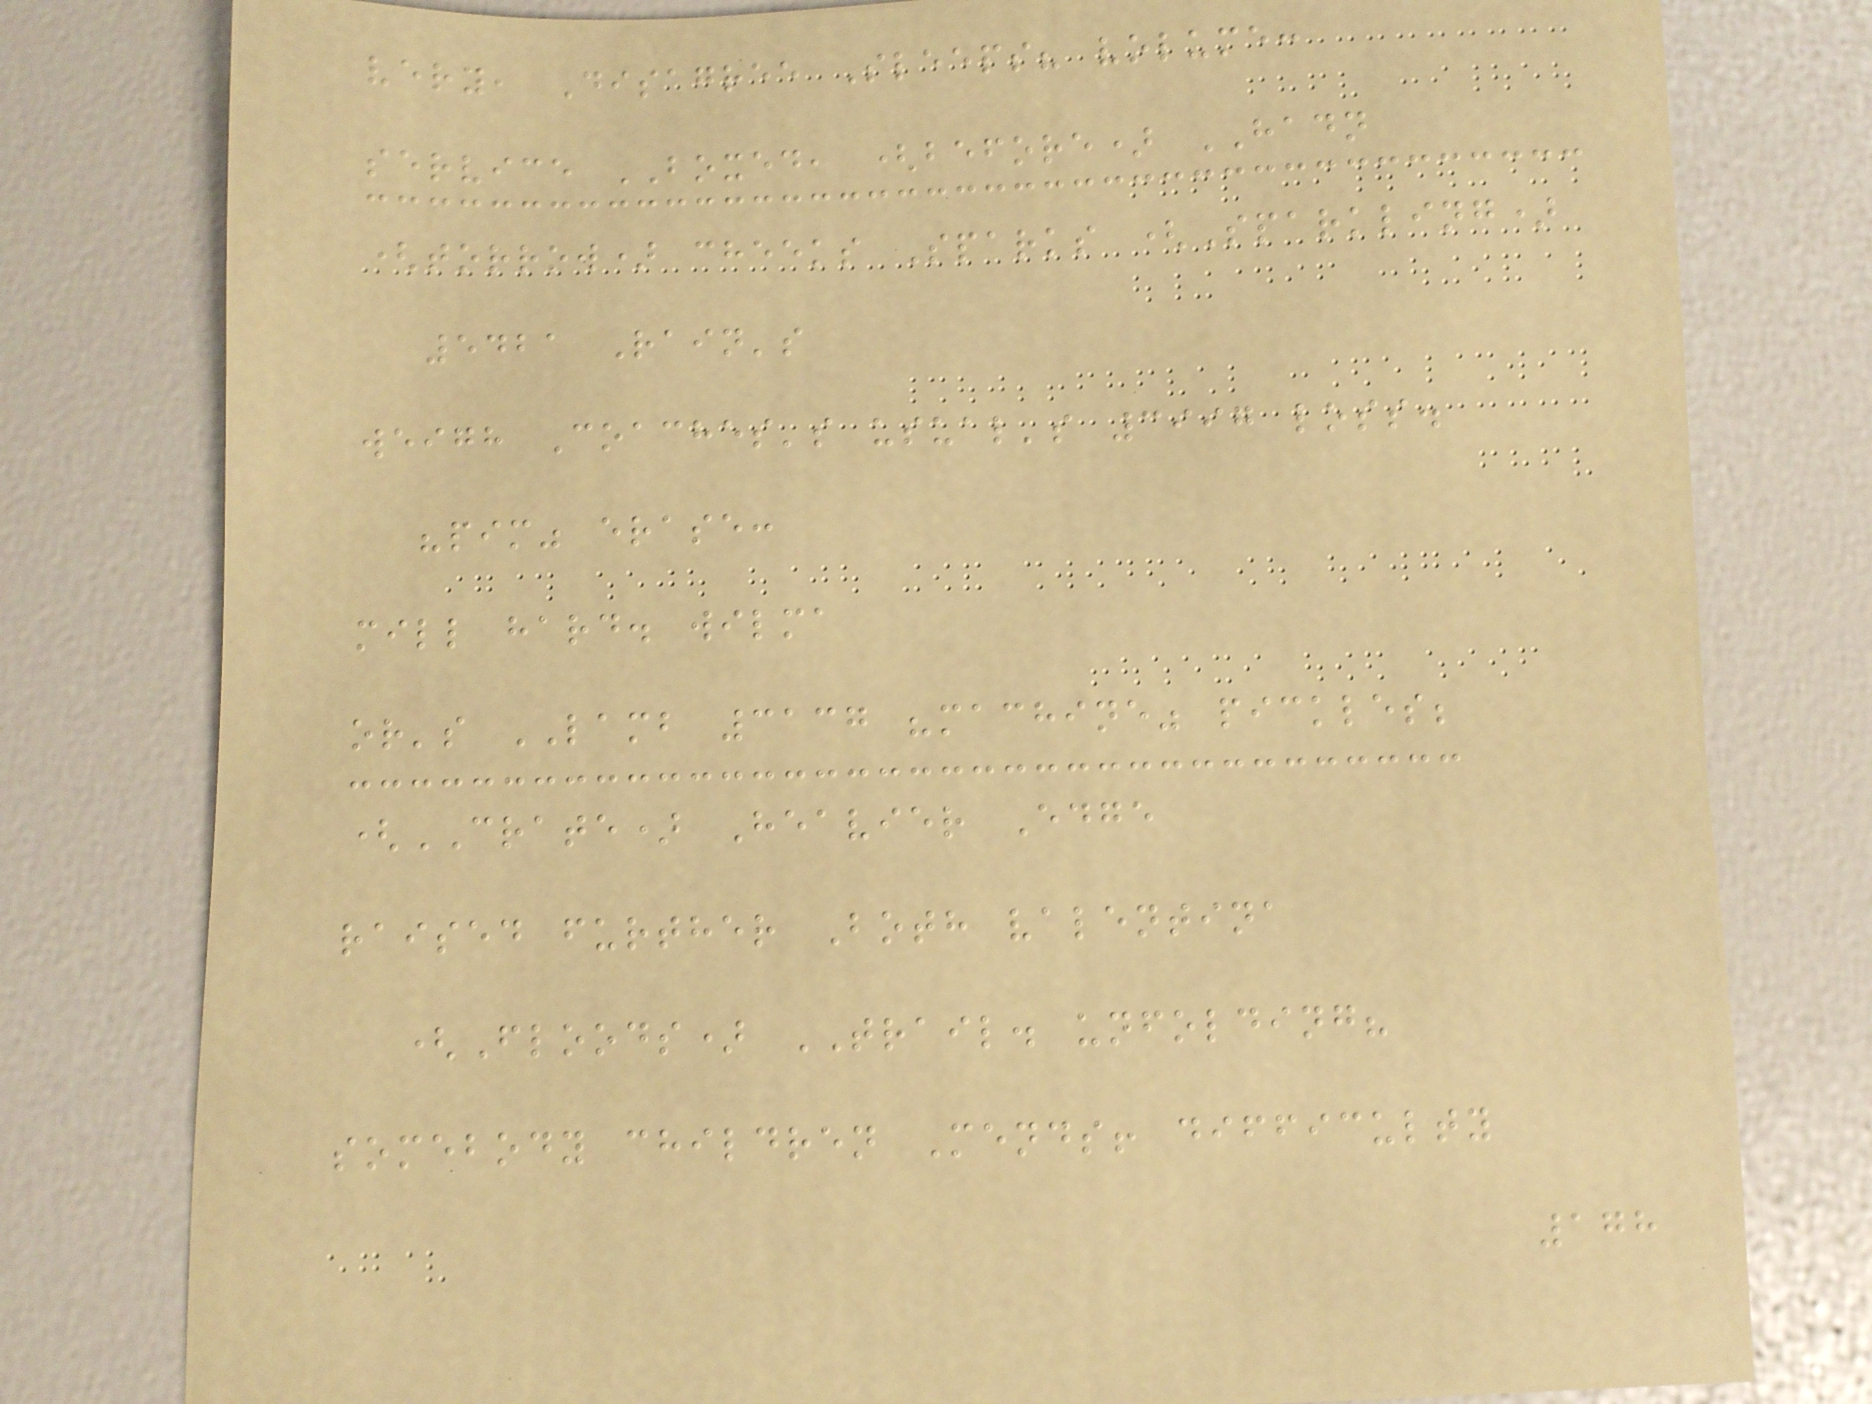very, Disagree Sleeps? volume:
service BOXED, (before) HADN
(torrow) cheeks Sparks (Sparkling)
5421 Rain's
weigh Coaches's usual's 3997 loss.
"pim" erase:
mill hard. wilma
or's LAMB 3137 "machine" pickles;
(CRATE) Heavier Edge
raised further Both valentina
(Floods) TRAIL. unfolding?
somebody children Mends! difficulty
178
